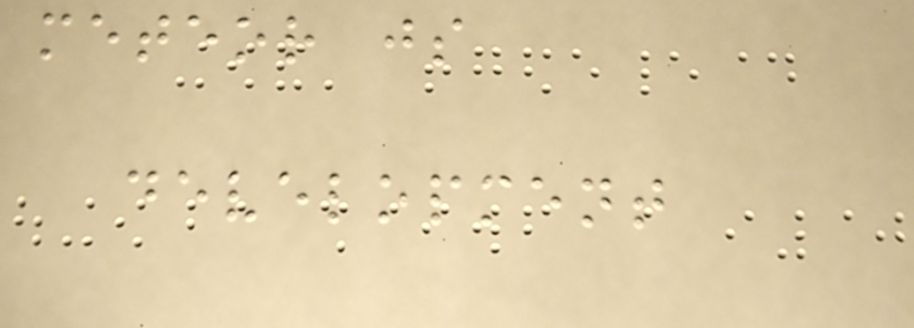meteor js
development
